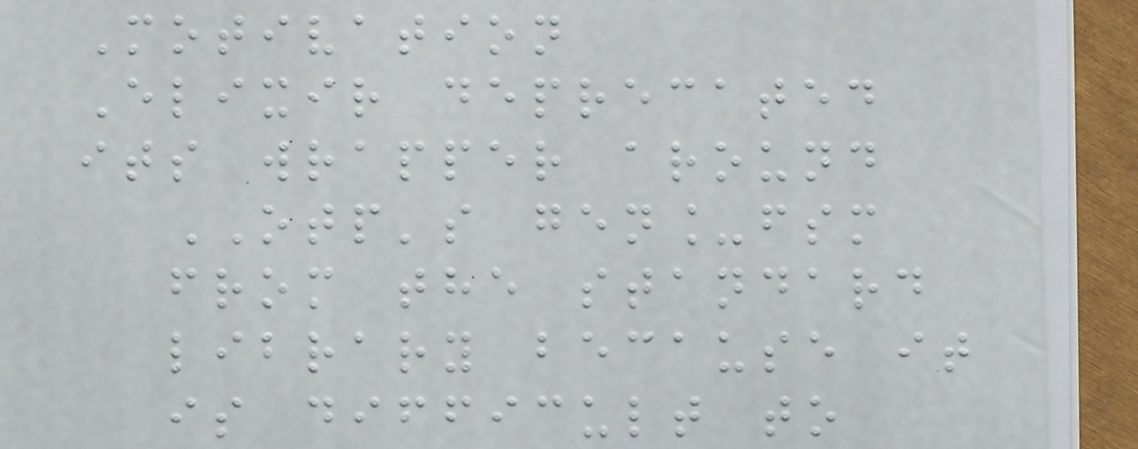Motivation
Elixir deprecated
its wrapper around
OTP's gen_fsm
from the standard
library because it
is difficult to
